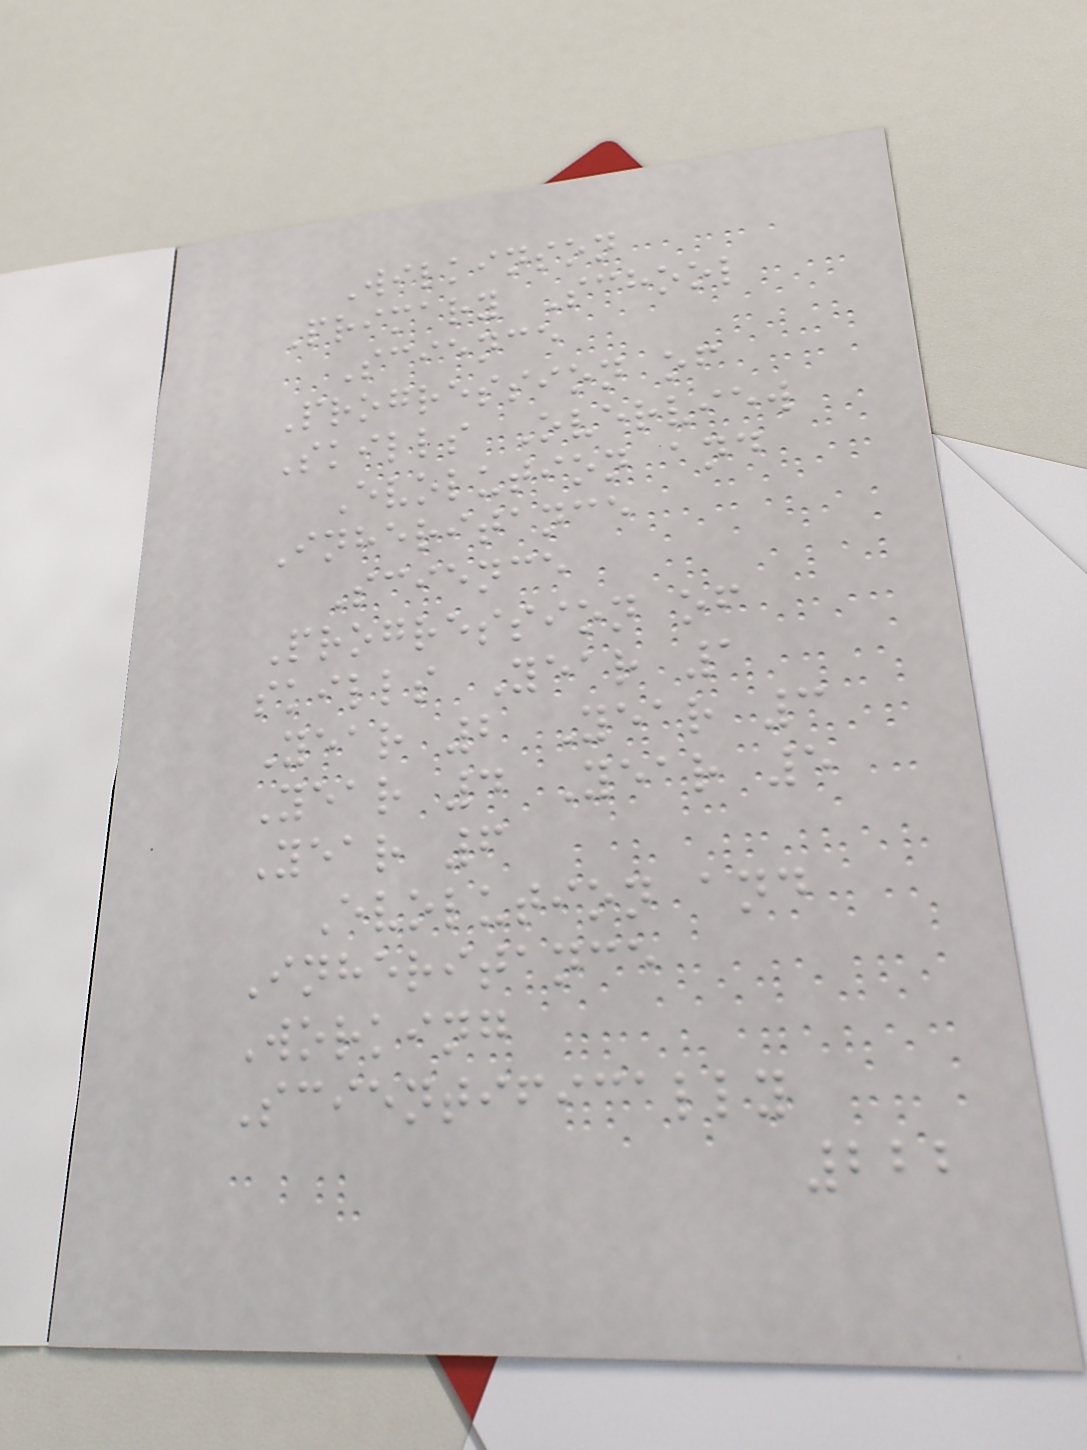Wilkinson
Primary School
Science
Progression of
Skills Overview
Evolution and
Inheritance
Science
Progression of
skills Year 1
Year 2 Year 3
Year 4 Year 5
Year 6
Evolution and
Inheritance
Working
Scientifically
222
